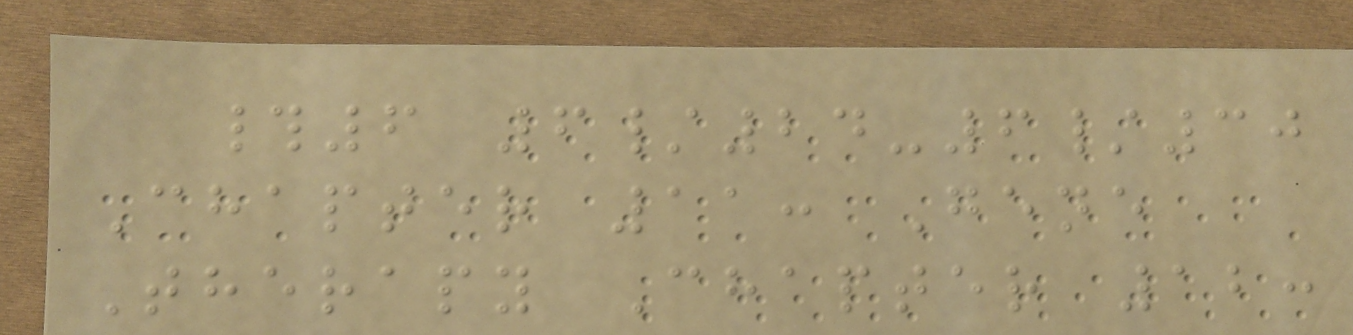#6 6/24-6/30
Chapter 11: Gene
Therapy Chapter 12:
